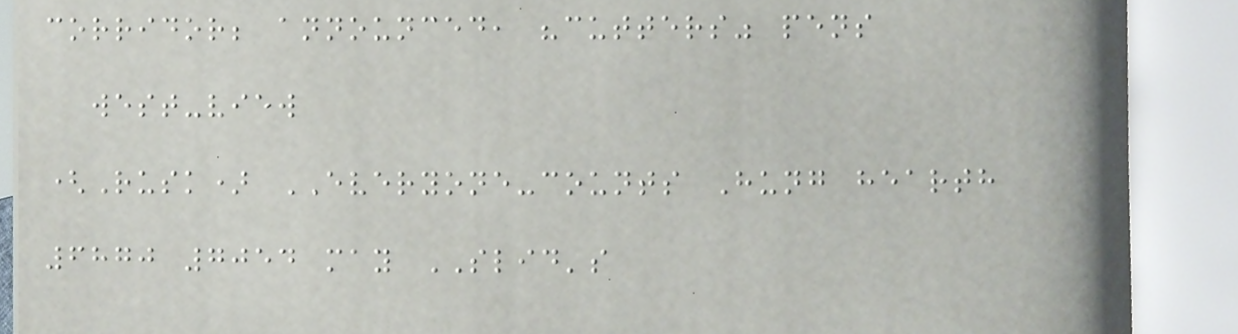corridor; announced, "cutters" pens
west-view
(Rusk) EVERYONE-counts Hung hearth
6870 7054 may SLID's
